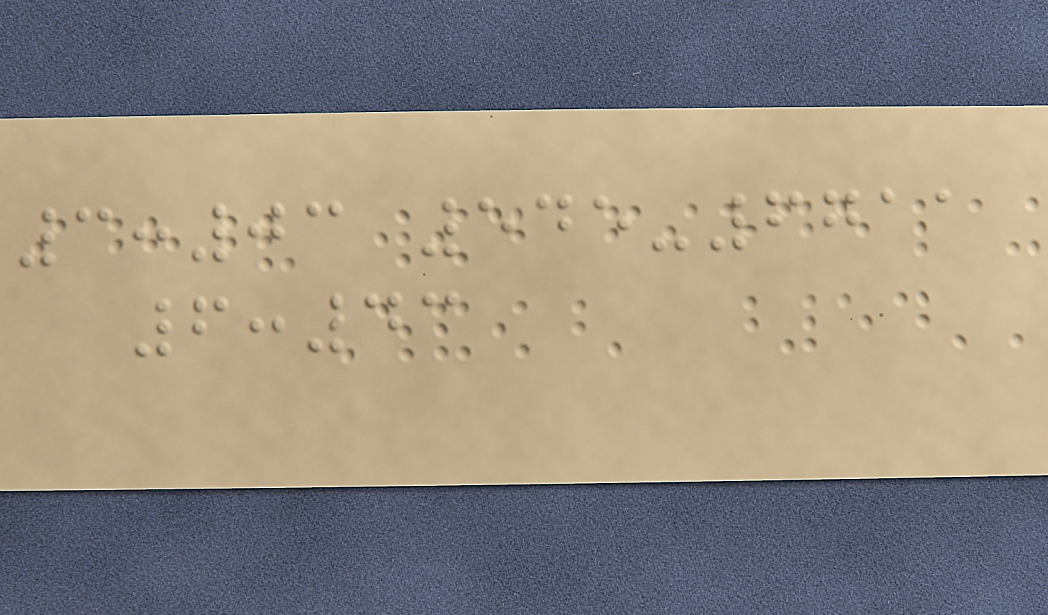3:03 545-6711
6:43
